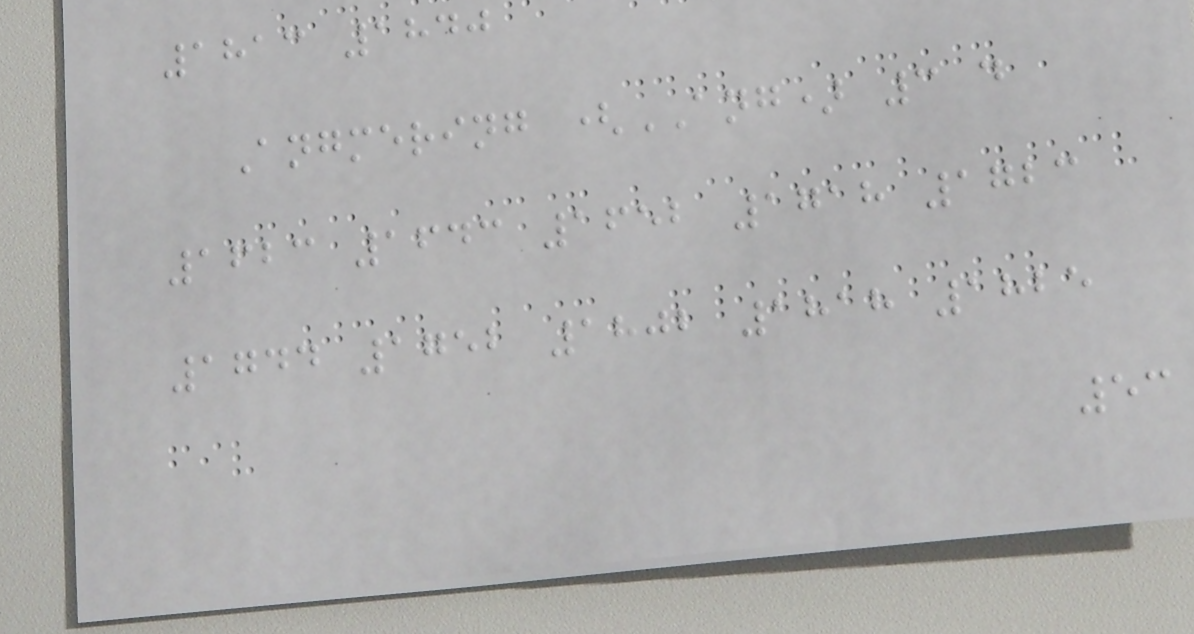1813 1840
Angmering (ANG) 3 d
1623 1643 1652 1718 1723
1744 1752 1802 1818 1825
53
